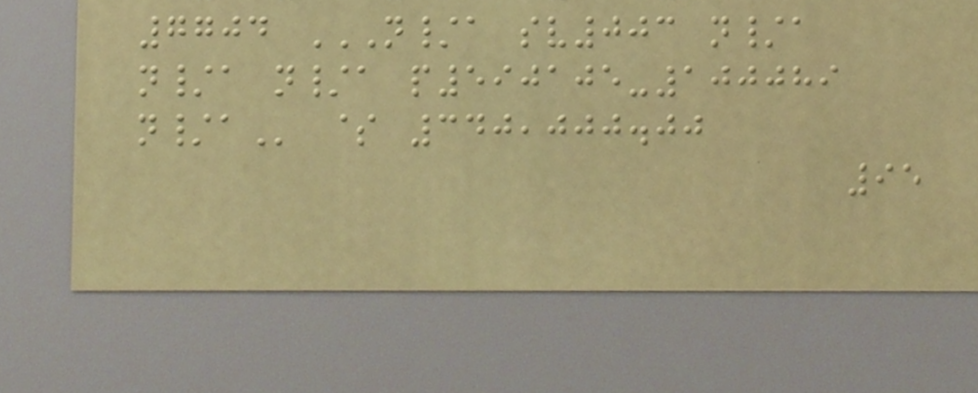7704 N/A SV003 N/A
N/A N/A P590105-100089
N/A $ 340,000.00
95
